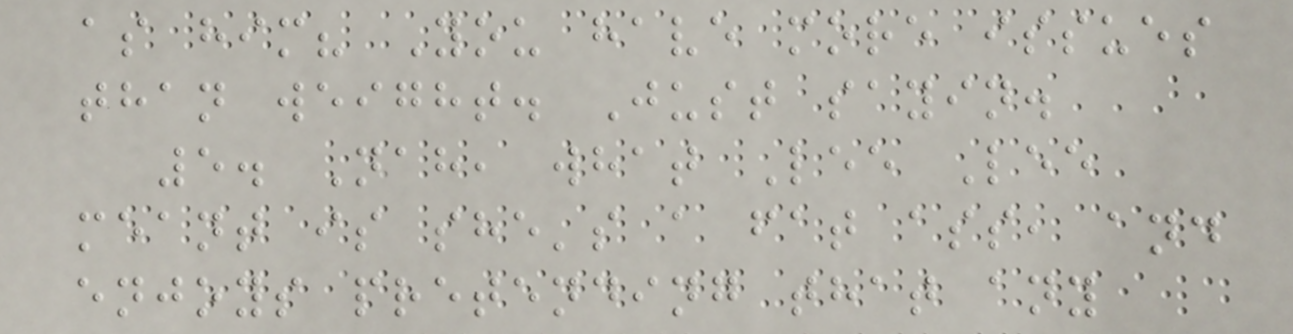as him? You have more issues
than weight. Just sayin.
5. Nah, what Lee Lee
meant is she's a fat ass, and
enjoys pretending that any
